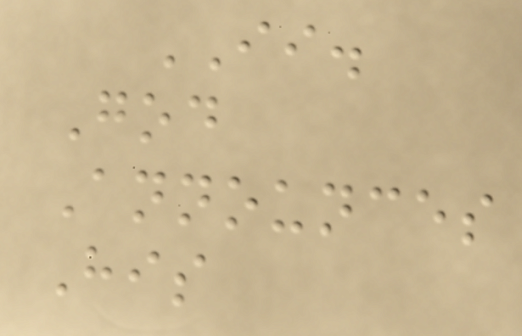II.
God
Announces
His
